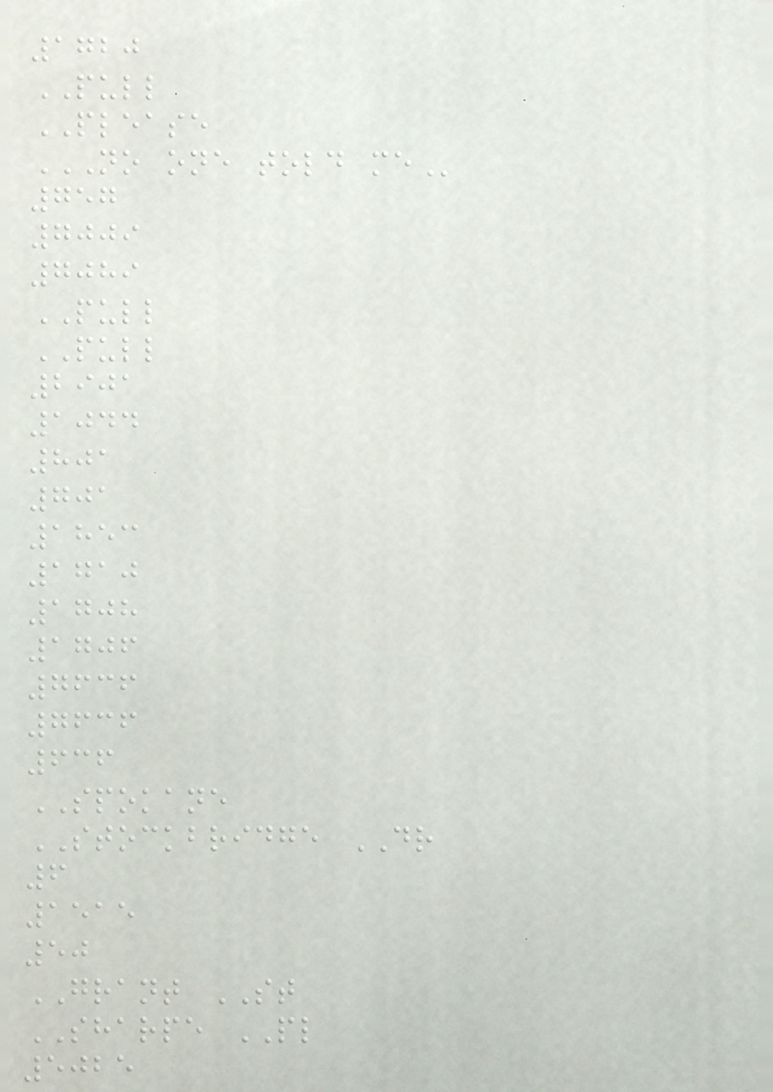1720
PULL
PLEASE
NO ONE TOLD ME
757
7009
7089
PULL
PULL
2901
1044
801
701
1853
1710
1708
1706
7636
7636
636
SPOKANE
STOCKBRIDGE DR
6
1515
50
GRANT ST
SHARPE PL
5025
